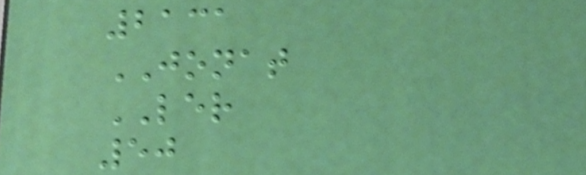2131
JONAT
LER
50
